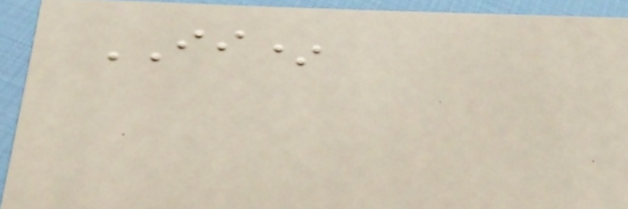II*
